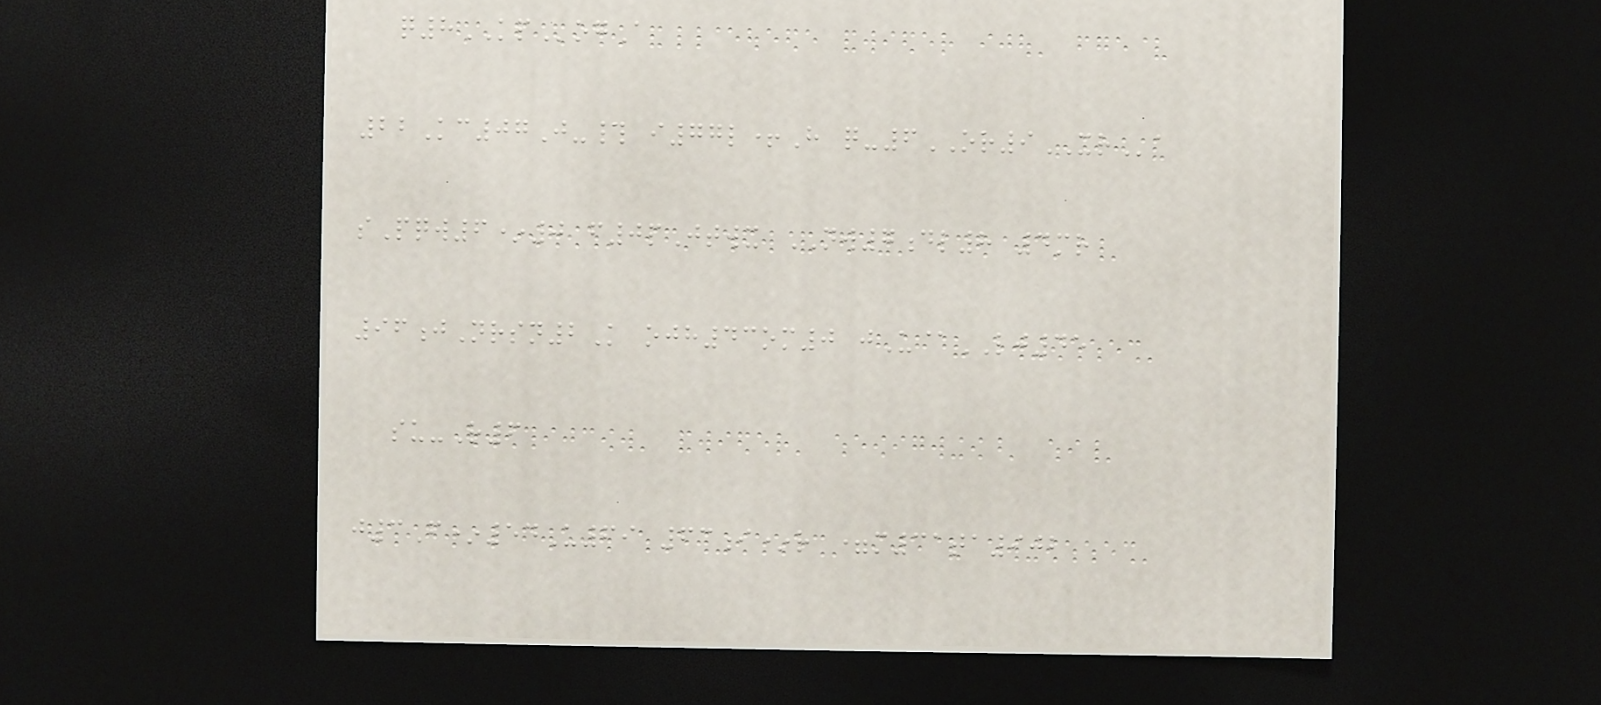q8KPogA
22Kc07J-# i77l+H q-6OR9XRa
sPqw6*0 f0pJtwx NW7dl8 4mr
96jNrsn2K ojh43om0 jU@LJ45
su-R6
j3F*54U69 63i*r =m31ta902
